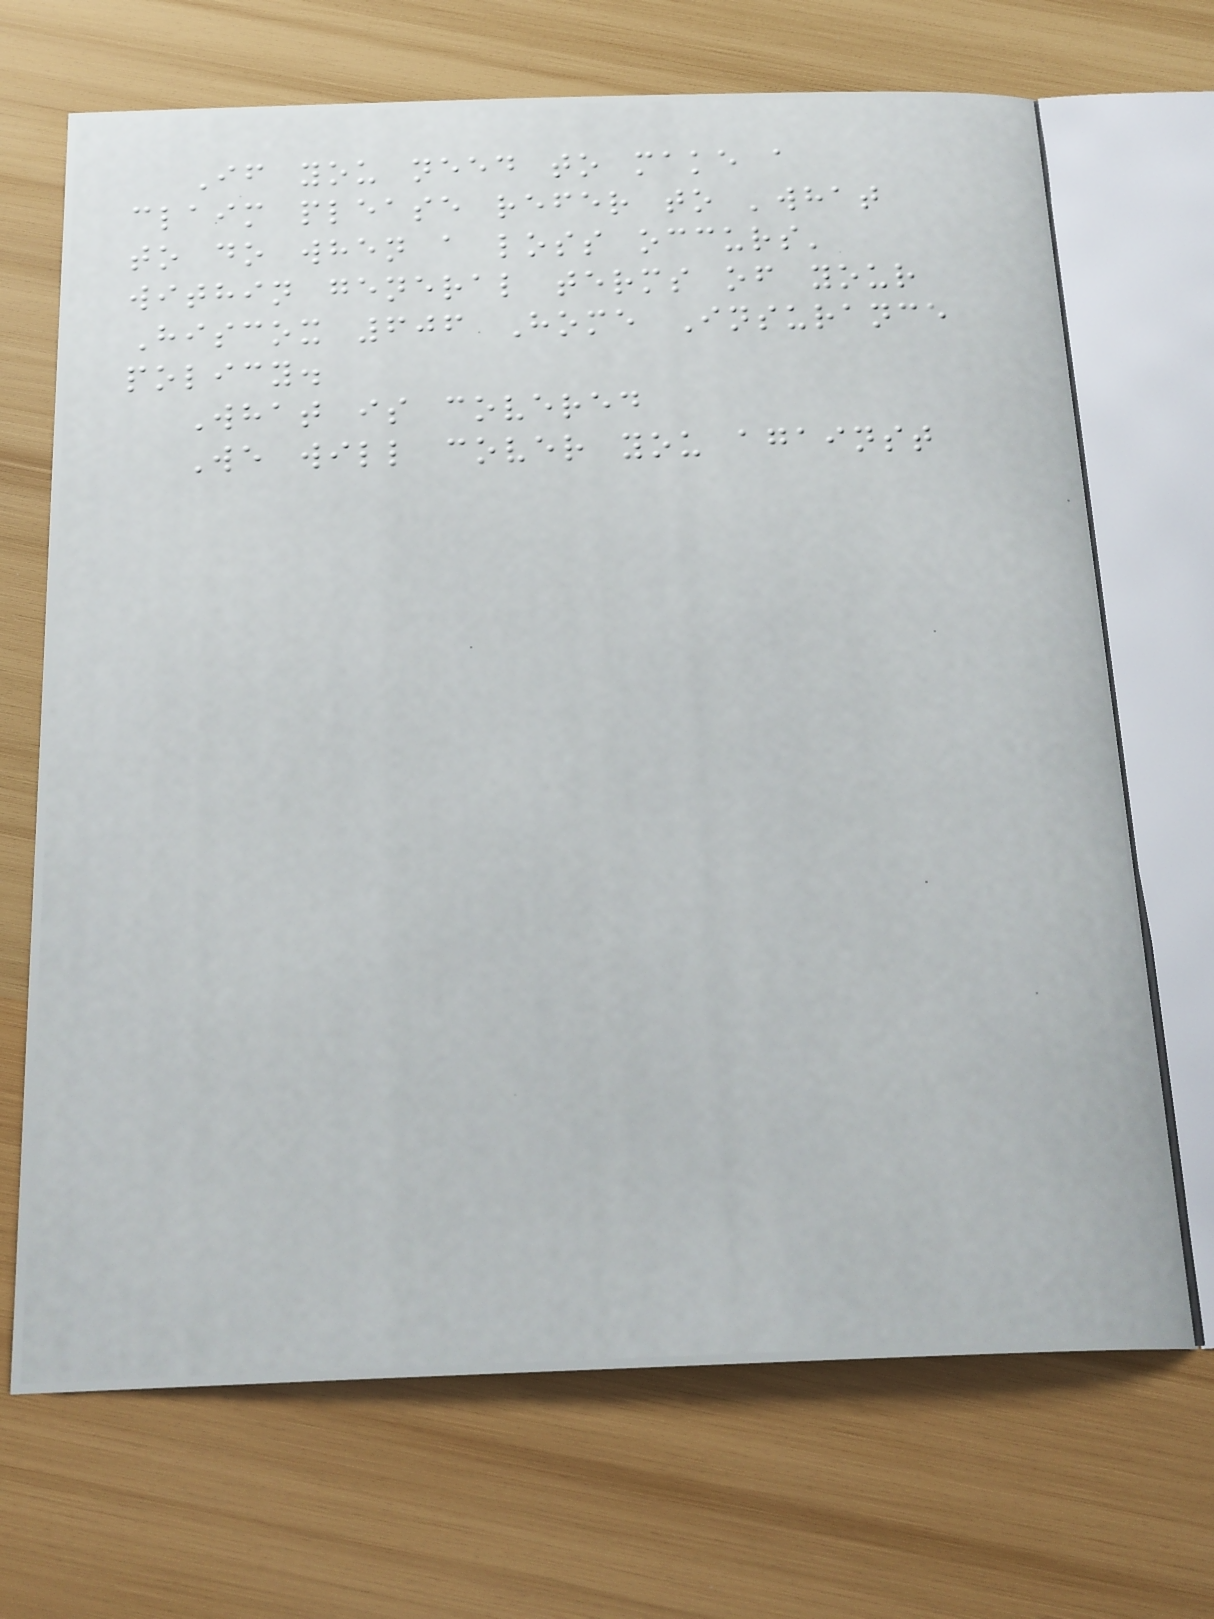If you need to make a
claim please refer to 'what
to do when a loss occurs'
within general terms of your
Hiscox 606 Home Insurance
policy.
What is covered
We will cover you against
